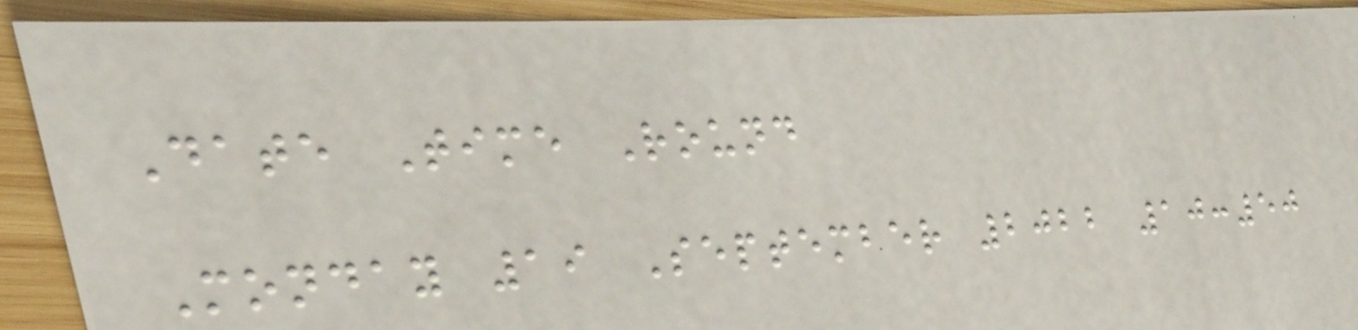Date Time Round
Monday 19 September 2022 10:50
